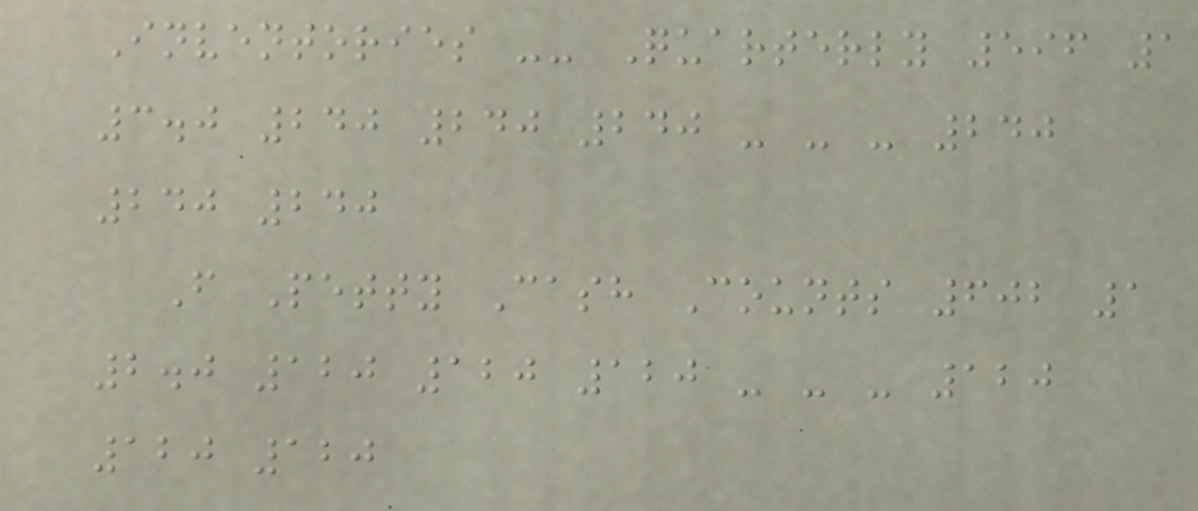Inventories -- Quarterly 596 1
3.0 240 240 240 - - - 240
240 240
F Petty Cash Counts 602 1
2.0 120 120 120 - - - 120
120 120
